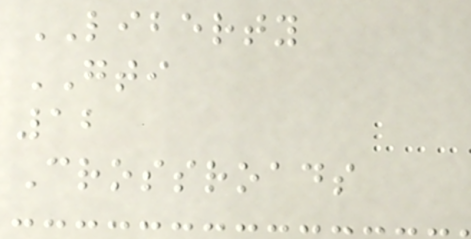LIBERTY
GTI
12
Crossroads
